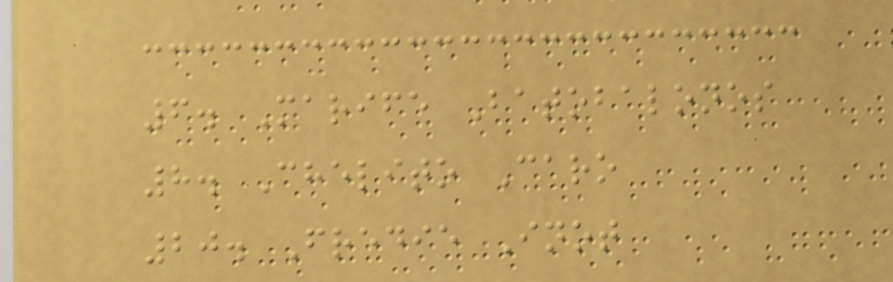6. Marife Batobalonos
8. Chelito Caro
20. Fredie Inot
